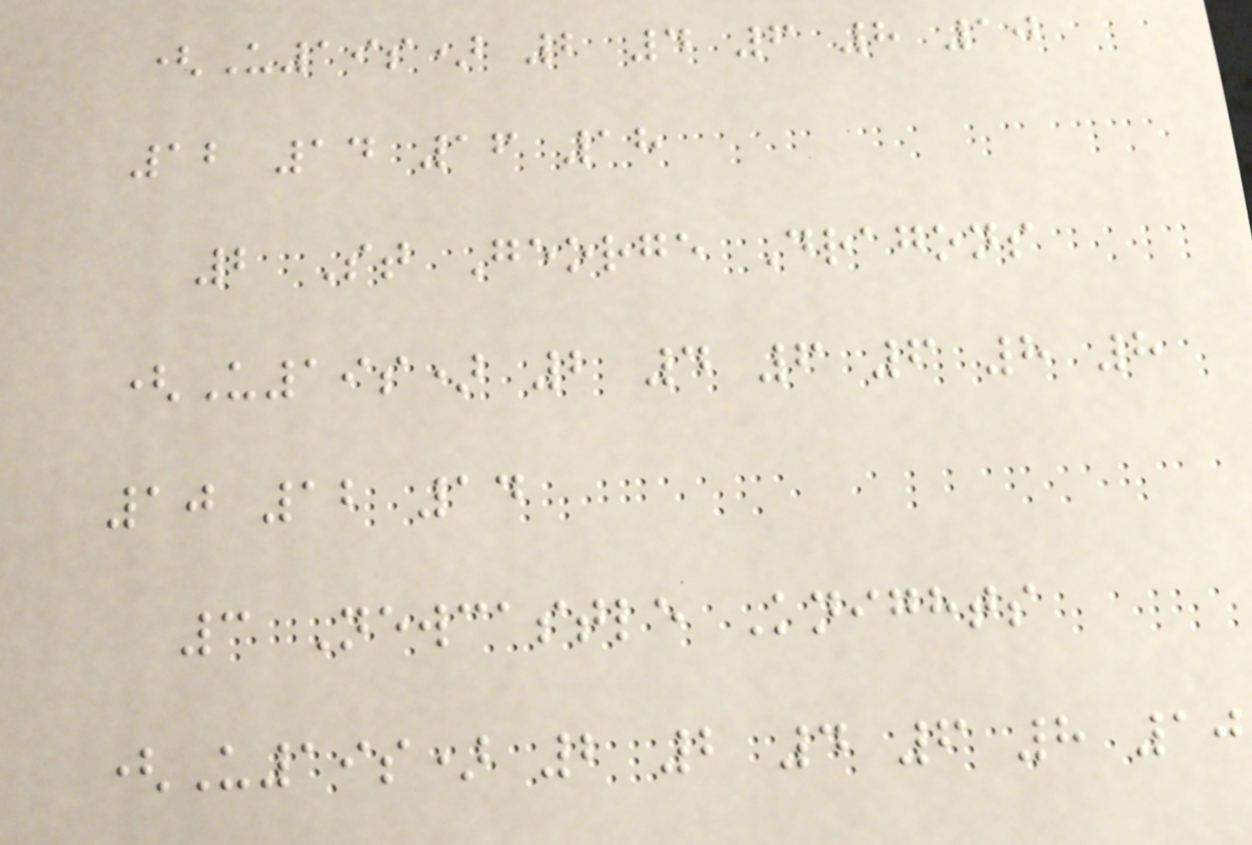(U19s) 2 4 6 8 10
12 14 16 18
2 St George Dragons
(U19s) 2 4 6 6 8 8
10 12 14
3 Newcastle Knights
(U19s) 2 2 4 6 8 10
